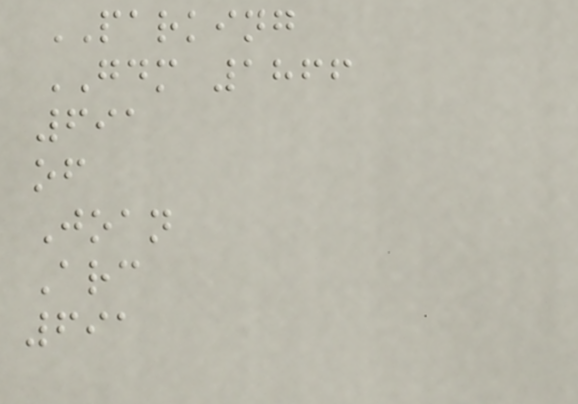PARKING
GDM 1866
691
of
Joan
Arc
691
